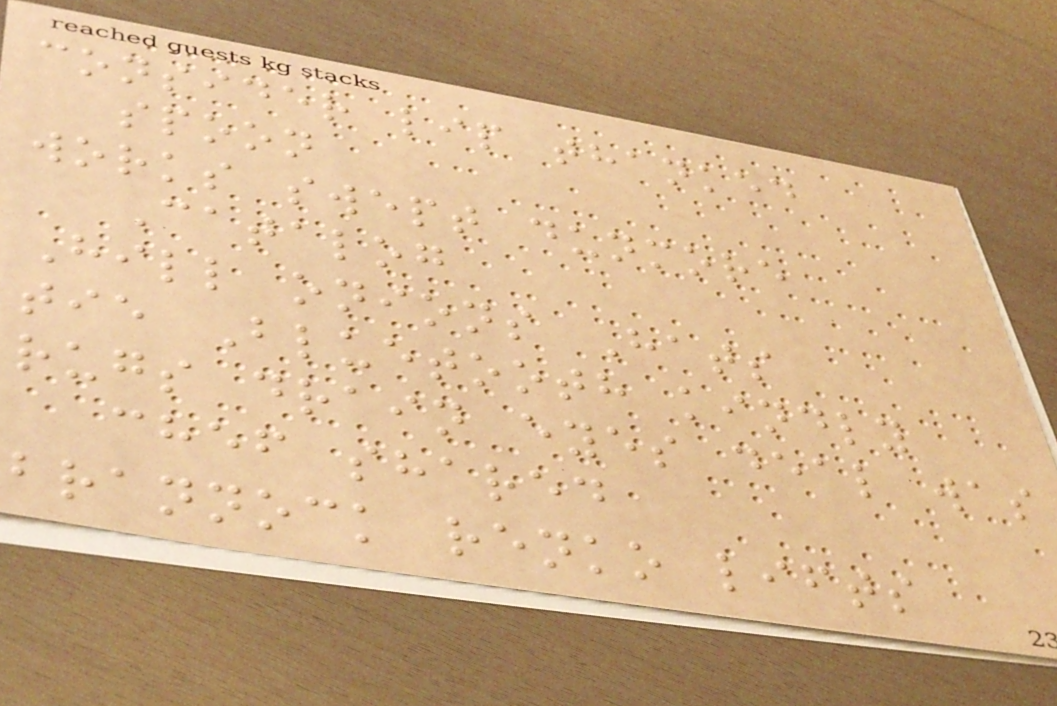consider lip thanked
spoon
works swept dunmore
Catalog
Hill onions Hats
tie Bluetooth kindly
rugs drain eyes deal was
chef shared
brannock renko lifts
